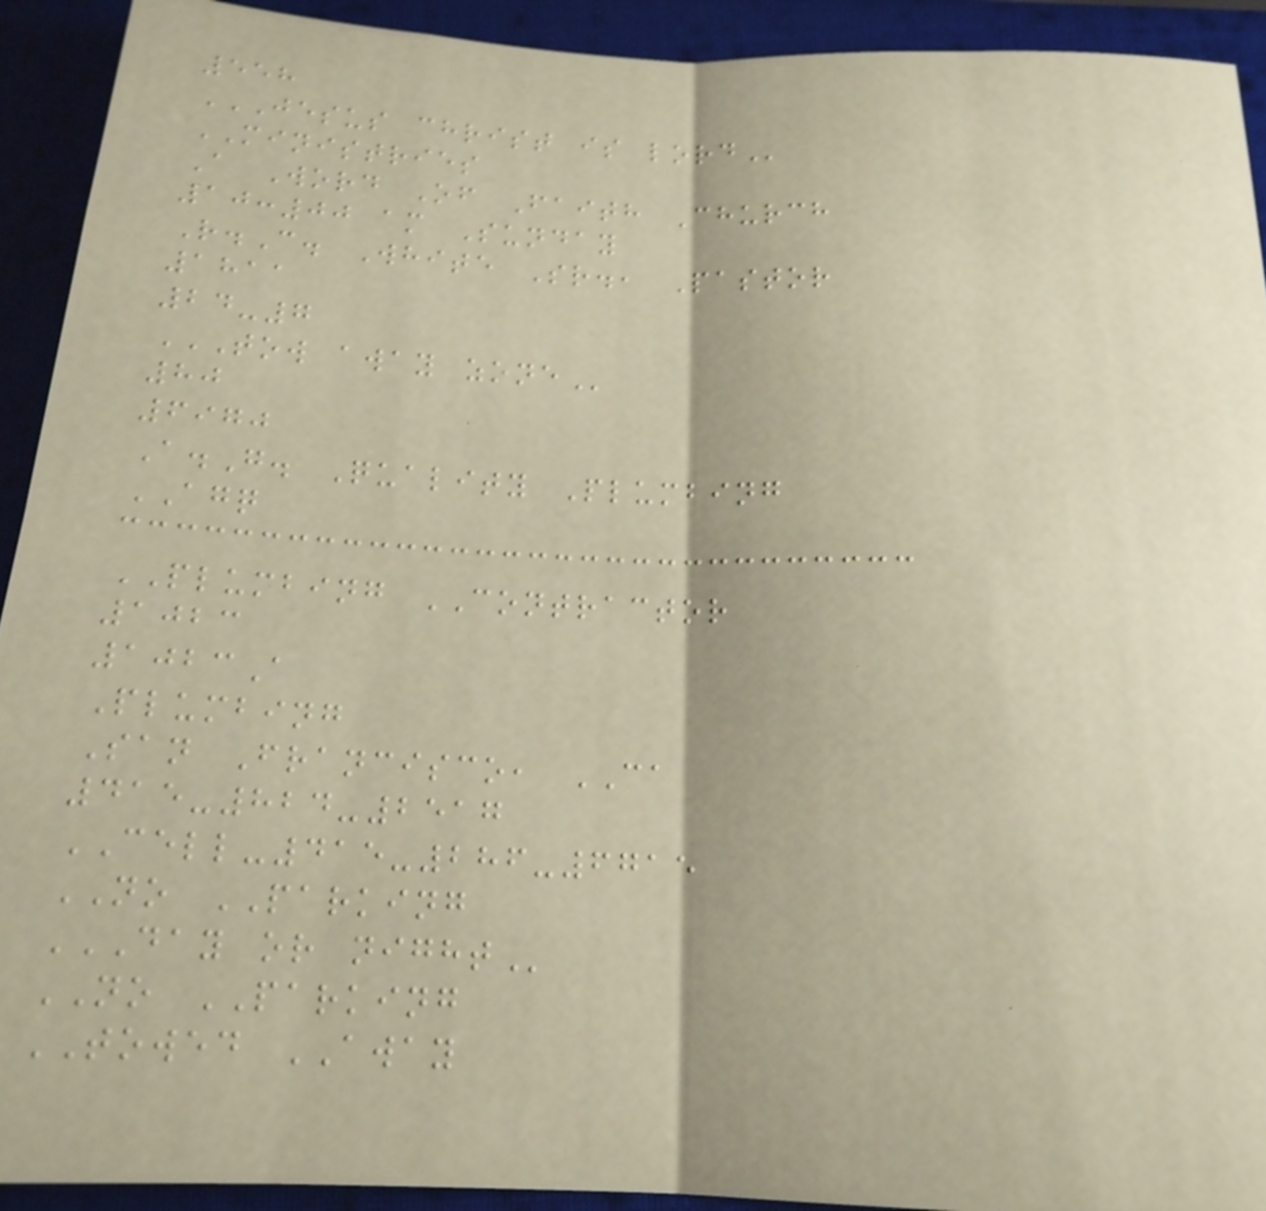558
JESUS CHRIST IS LORD
MINISTRIES
A Word Of Faith Church
10:00 am Sunday
R.C. White Sr., Pastor
1811
24-7
TOW AWAY ZONE
80
6970
A.G. Quality Plumbing
AGQ
PLUMBING CONTRACTOR
1023
1023A
Plumbing
San Francisco, CA
415-824-2517
CELL-415-286-6715
NO PARKING
DAY OR NIGHT
NO PARKING
TOWED AWAY
